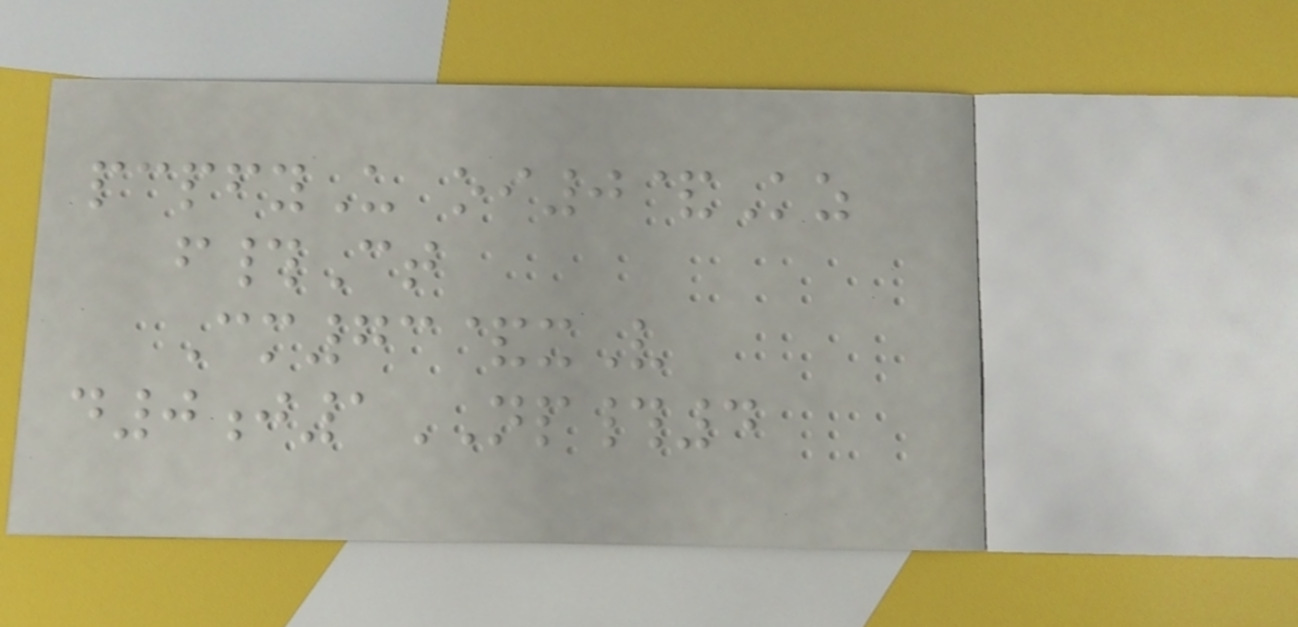pcpfyU oi0&Kz
f#Ct
Cm73&xV
d0j1NP#4
